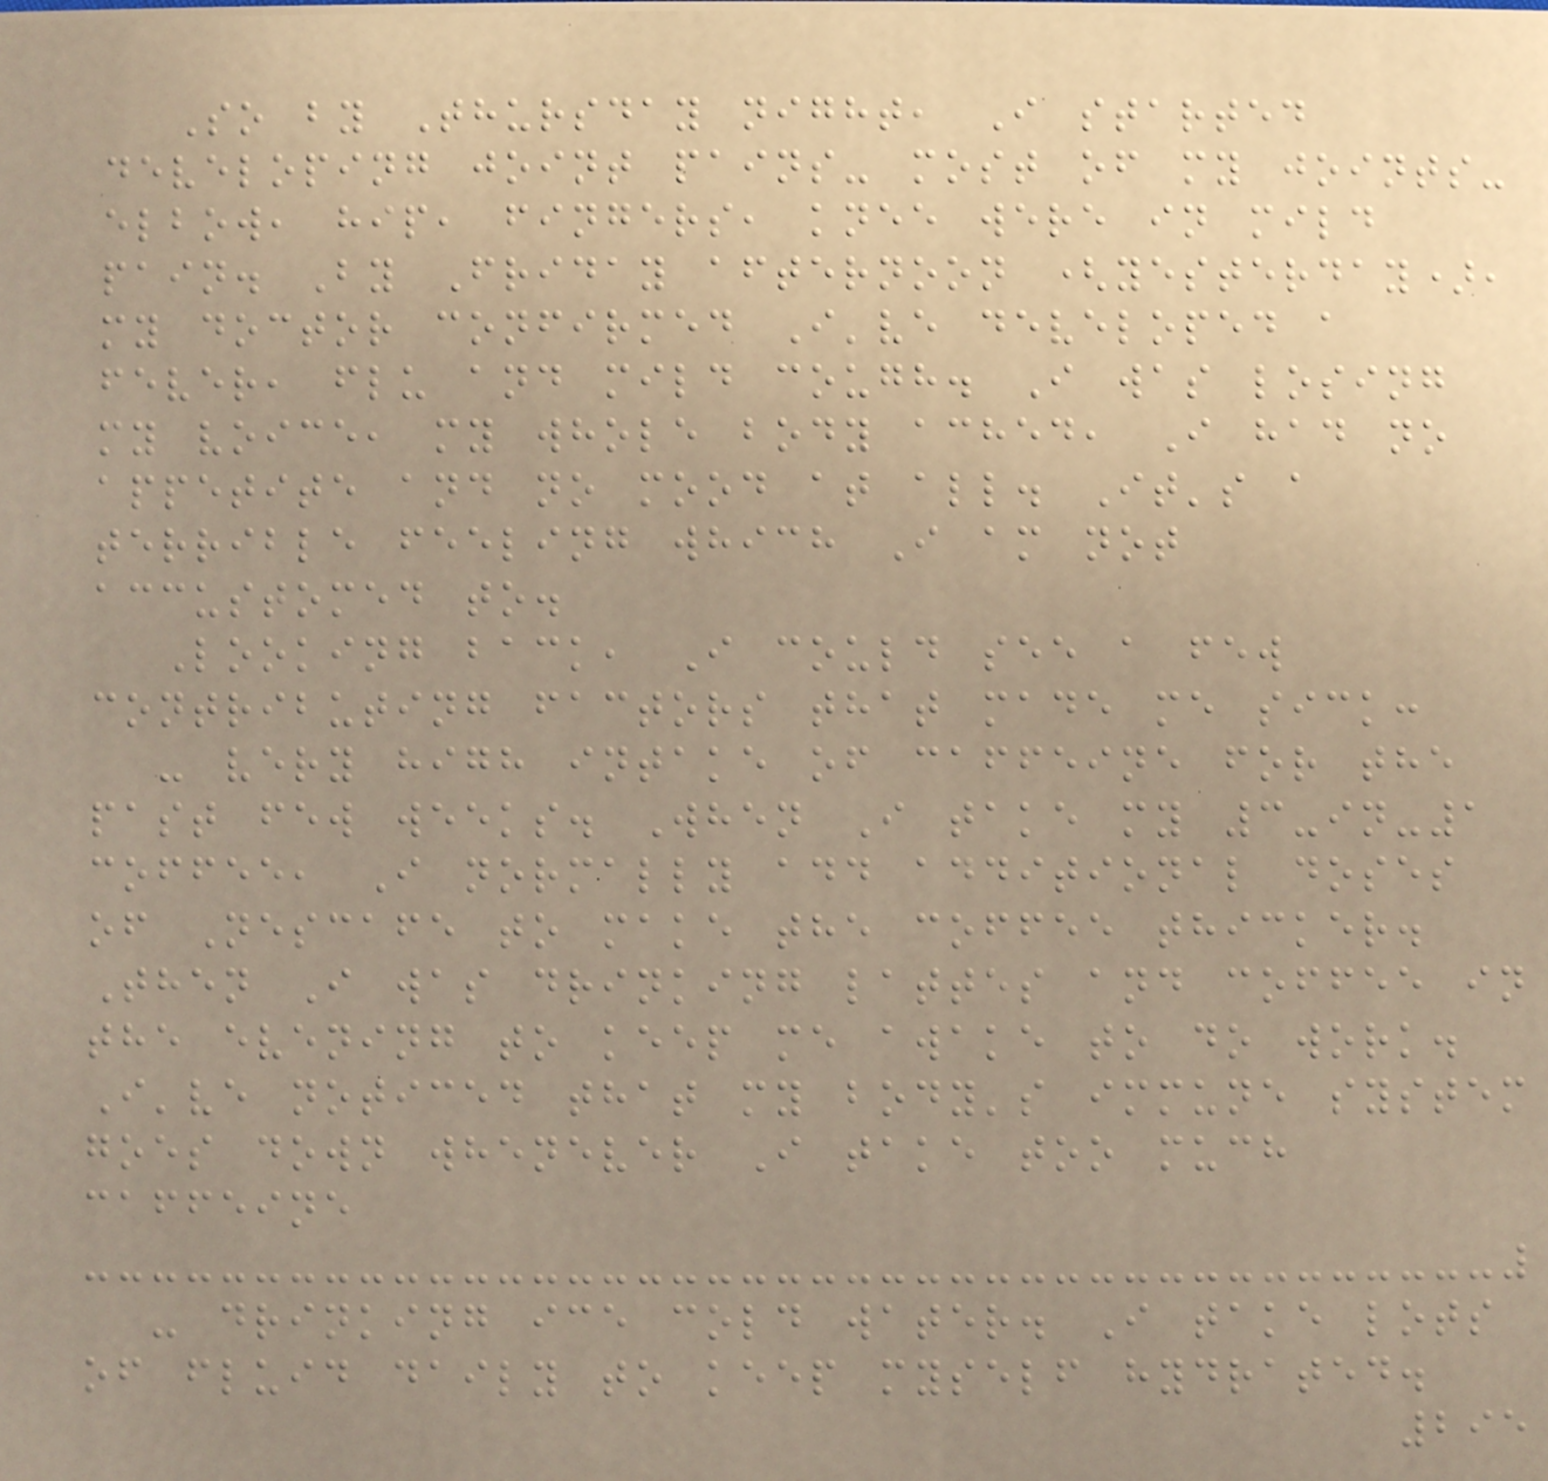So by Thursday night, I started
developing joint pains- most of my joints-
elbow, hip, fingers, knee were in mild
pain. By Friday afternoon (yesterday),
my doctor confirmed I've developed a
fever, flu and mild cough. I was losing
my voice, my whole body ached, I had no
appetite and no mood at all. It's a
terrible feeling which I am not
accustomed to.
Looking back, I could see a few
contributing factors that made me sick:
- very high intake of caffeine for the
past few weeks. When I take my 3-in-1
coffee, I normally add additional doses
of Nescafe to make the coffee thicker.
Then I was drinking lattes and coffee in
the evening to keep me awake to do work.
I've noticed that my body's immune system
goes down whenever I take too much
caffeine
- drinking ice cold water. I take lots
of fluid daily to keep myself hydrated.
295
